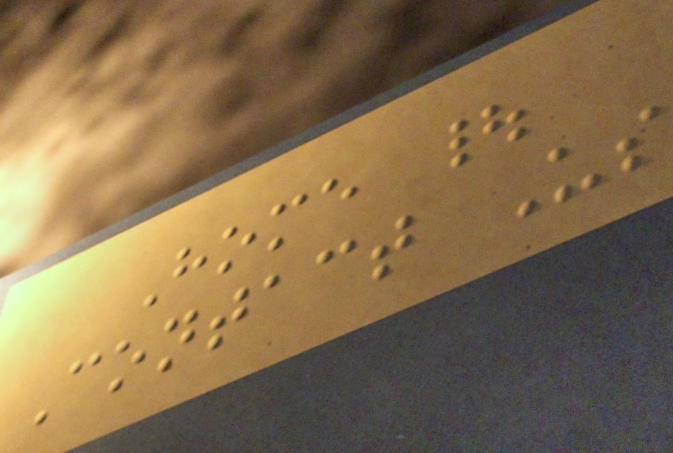Home |
Contact Us
